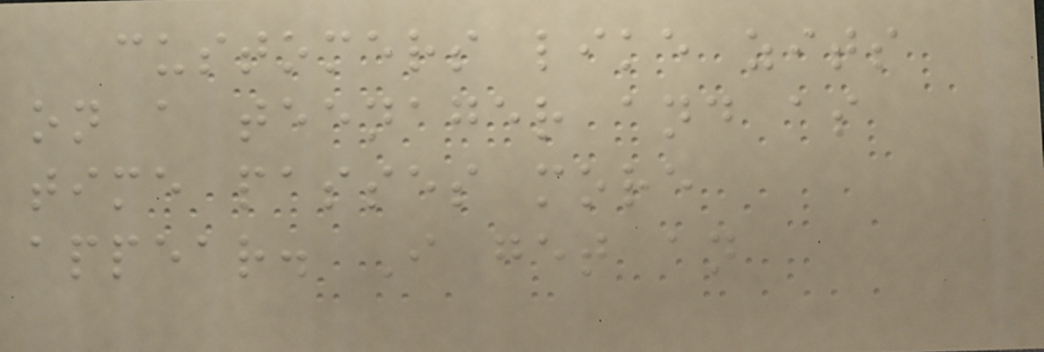customers like zits
on a teenager and as
time passes more
appear. I get an
